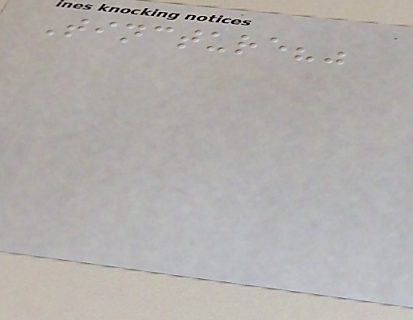Tincture?"
